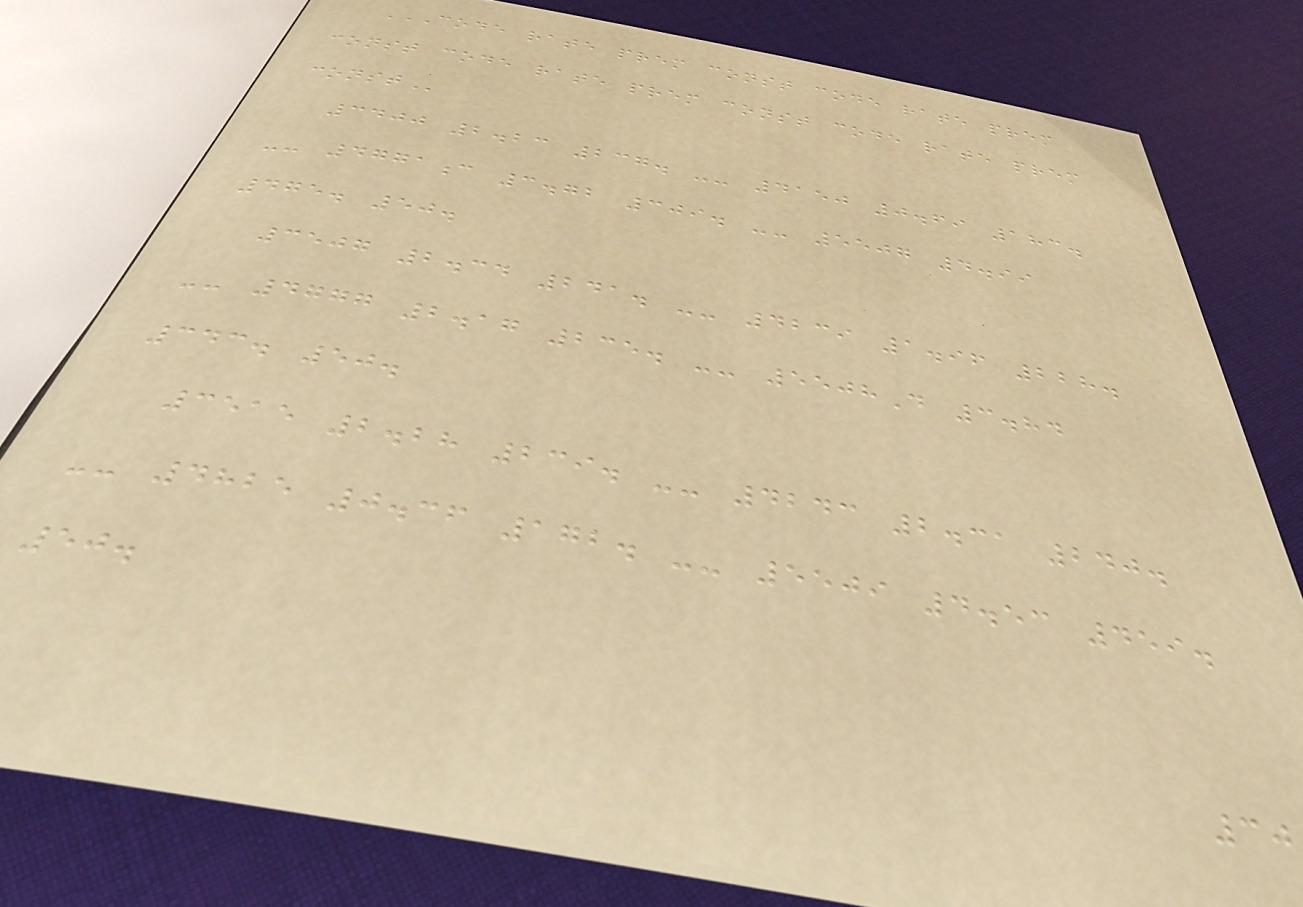CODE RATE PREM CONST CODE RATE PREM
CONST CODE RATE PREM CONST CODE RATE PREM
CONST
3400 2.23 237. -- 4150 0.69 183.
-- 4771c 3.72 309. -- 5507 4.99
475. 50.
3507 2.34 241. -- 4239 1.96 228.
-- 4777 2.17 235. -- 5508D 3.84
343. 50.
3515 2.28 239. -- 4243 2.31 240.
-- 4825 0.36 172. -- 5509 4.53 459.
50.
30
